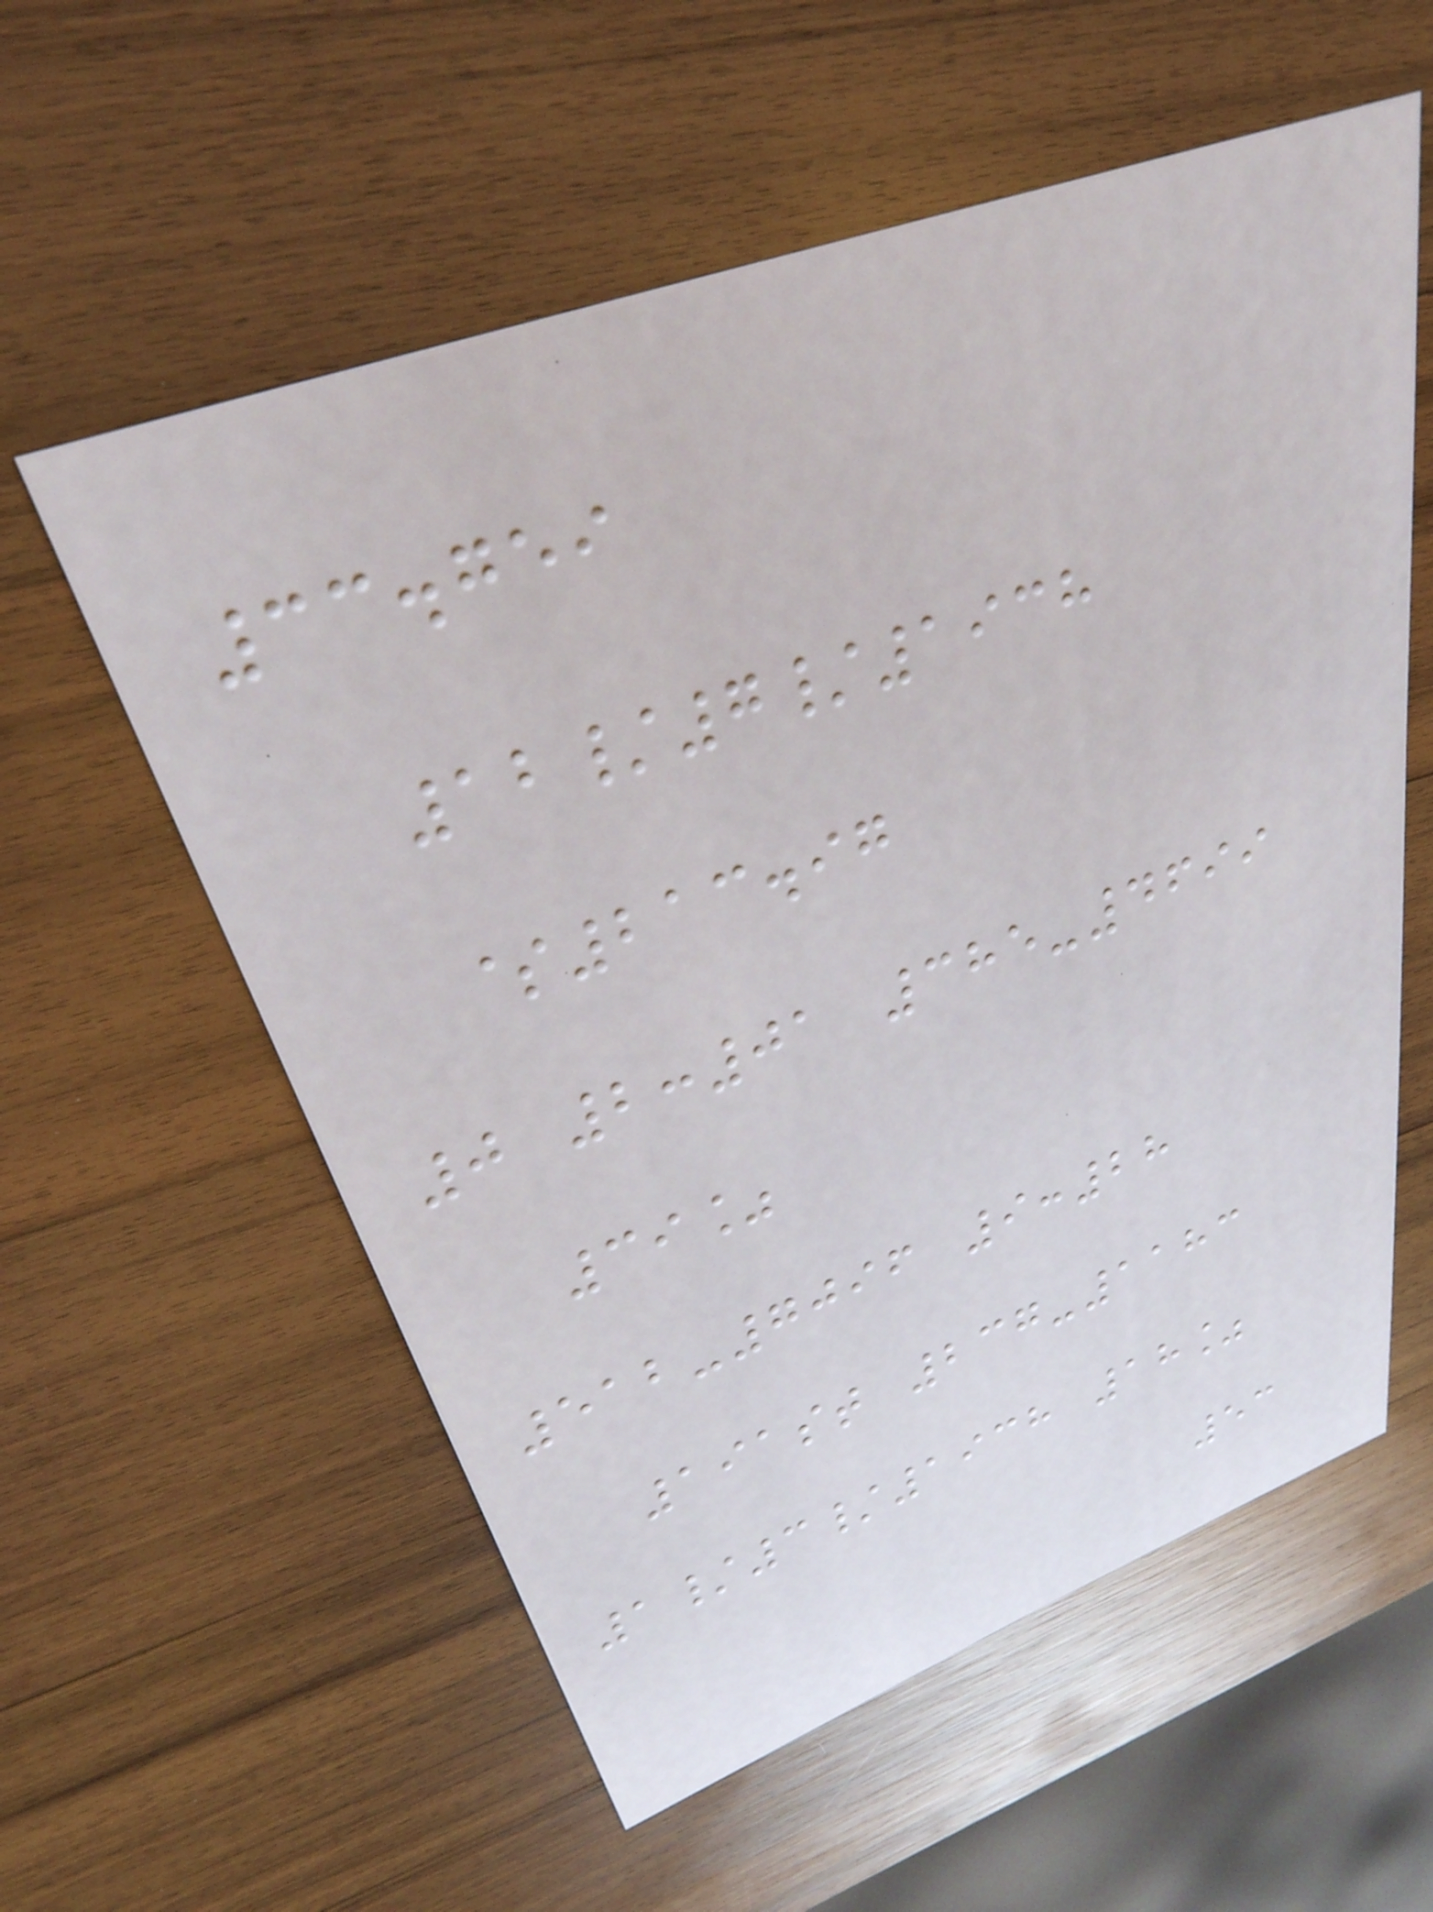33.759
12/7/1938
$213.97
0 2:01 385-4699
39%
512-7096 9:28
191st 237-1183
1/3/1938 18%
53
